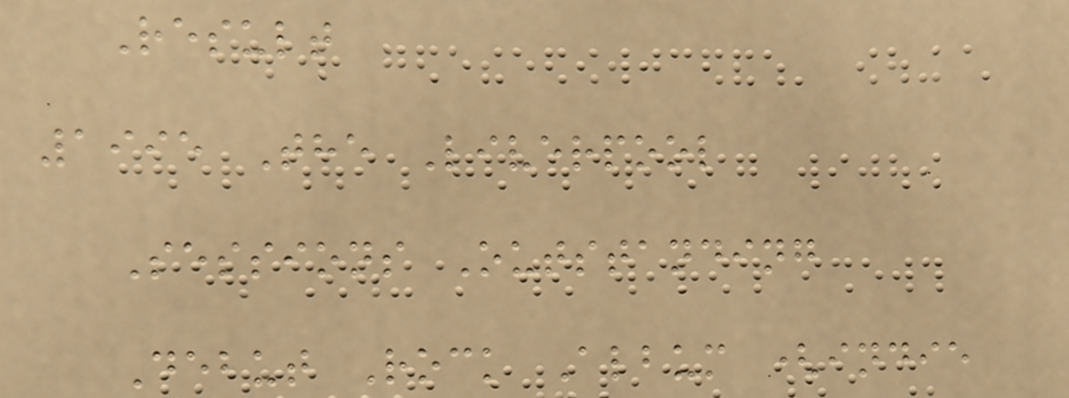Result
1995 The Liverpool
Sessions Outstanding
Debut Rock Album (indie
